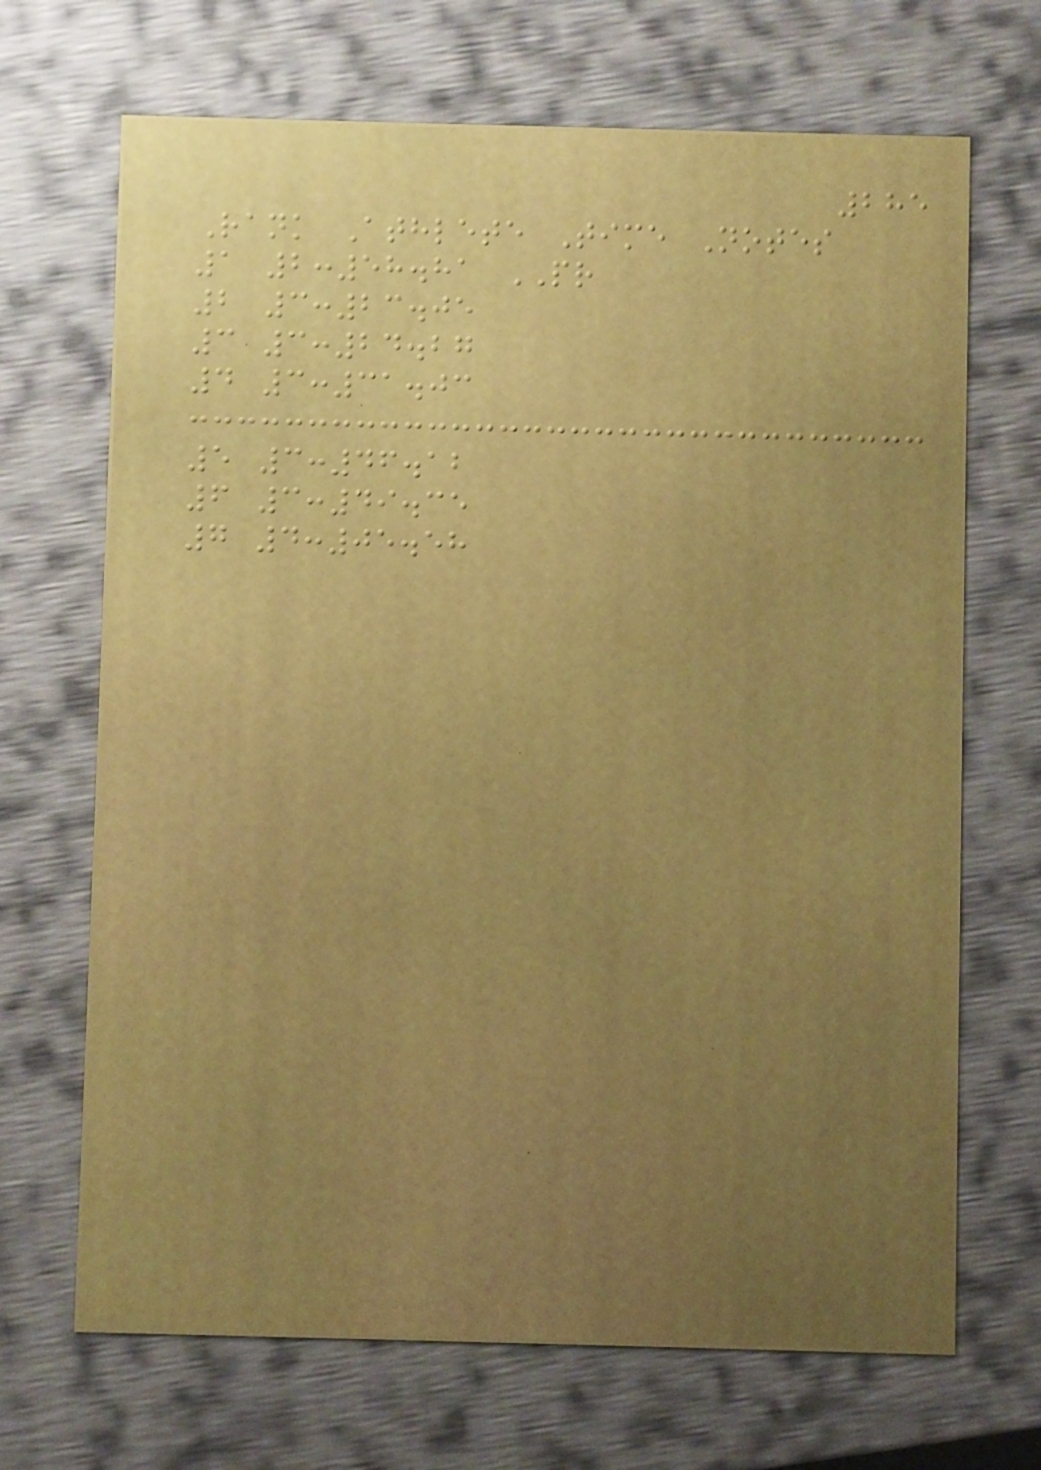285
Rank Athlete Time Notes
1 2:58.81 PR
2 3:23.05
3 3:24.27
4 3:31.03
5 3:46.12
6 3:49.35
7 4:05.58
